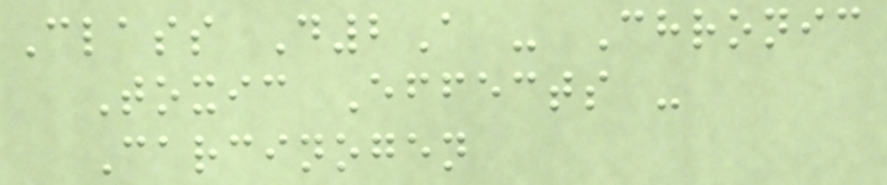Class D2A - Chronic
Toxic Effects -
Carcinogen
